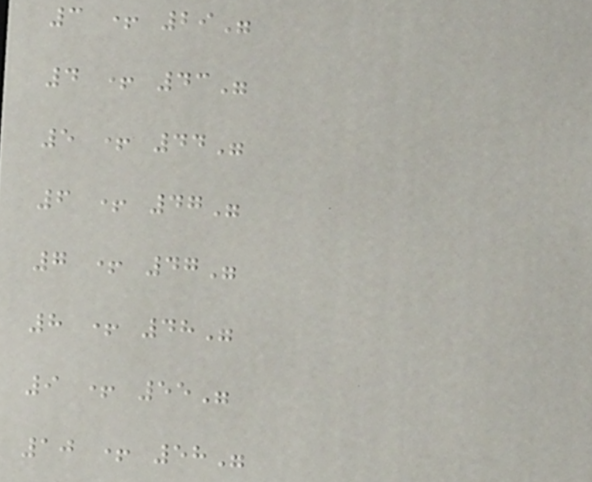3 + 29"
4 + 43"
5 + 44"
6 + 47"
7 + 47"
8 + 48"
9 + 55"
10 + 58"
